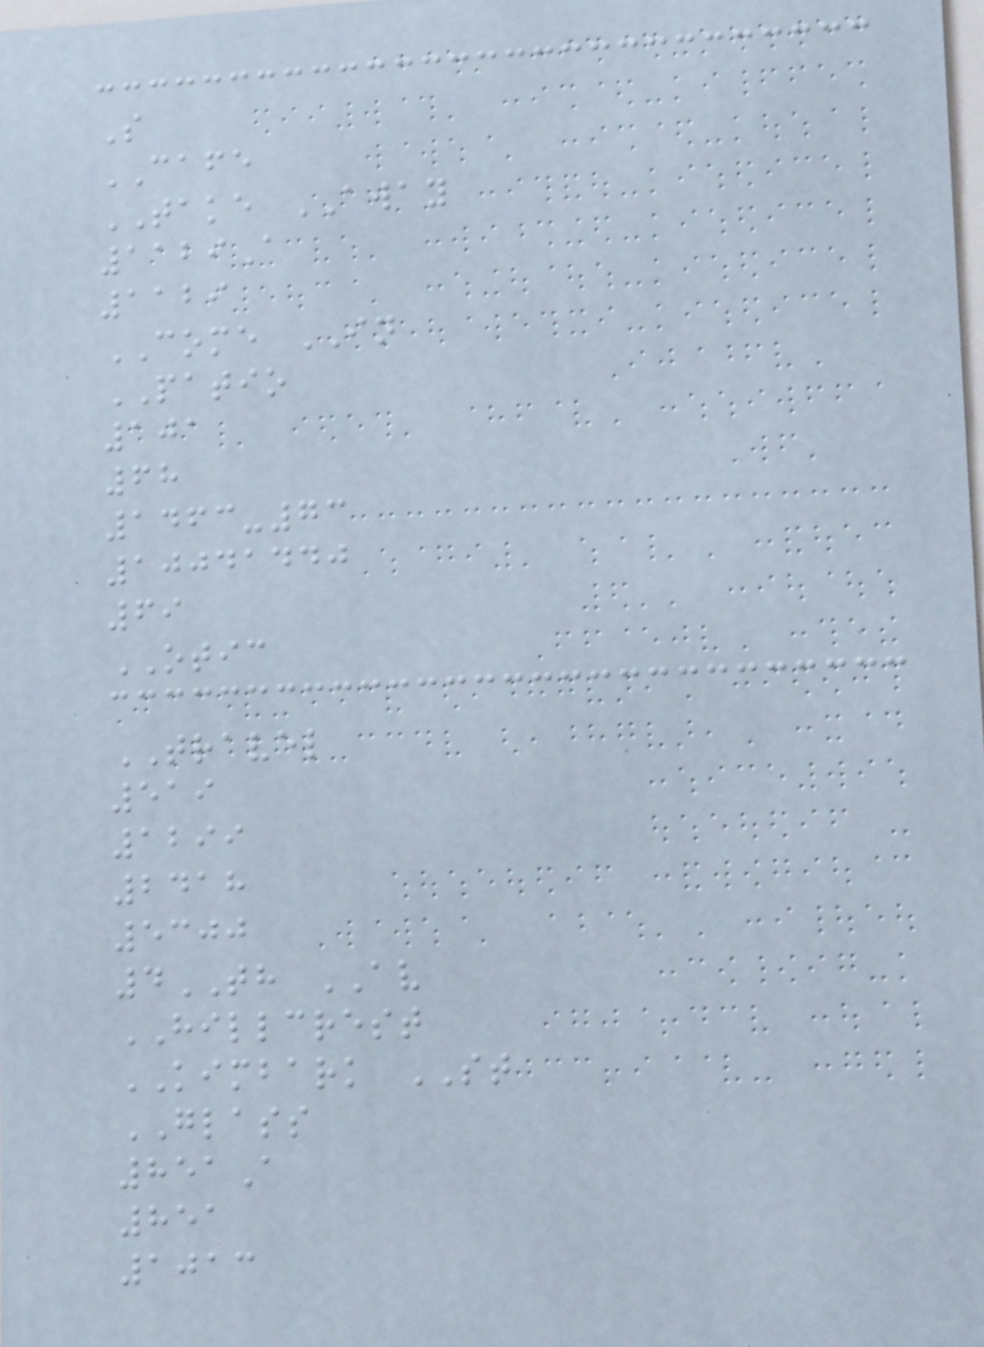S
CAFE
TAKE AWAY
1129A
1129
COME IN
PATIO
101
68
1463-73
10041440
69
OTIC
TRAVEL
519
1299
2418
5300
4TH AV
HILLCREST
KIMBARK ST
GLASS
851A
851
1013
